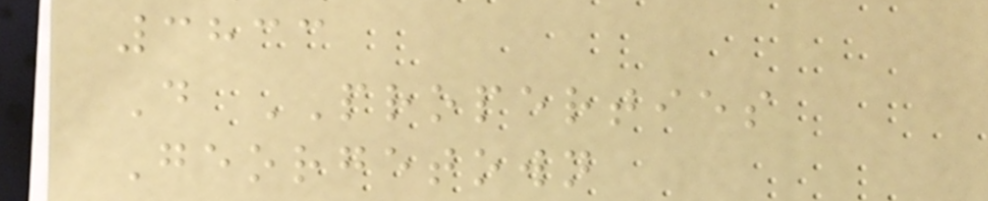3833
D PROPERTIES
Georgetown
